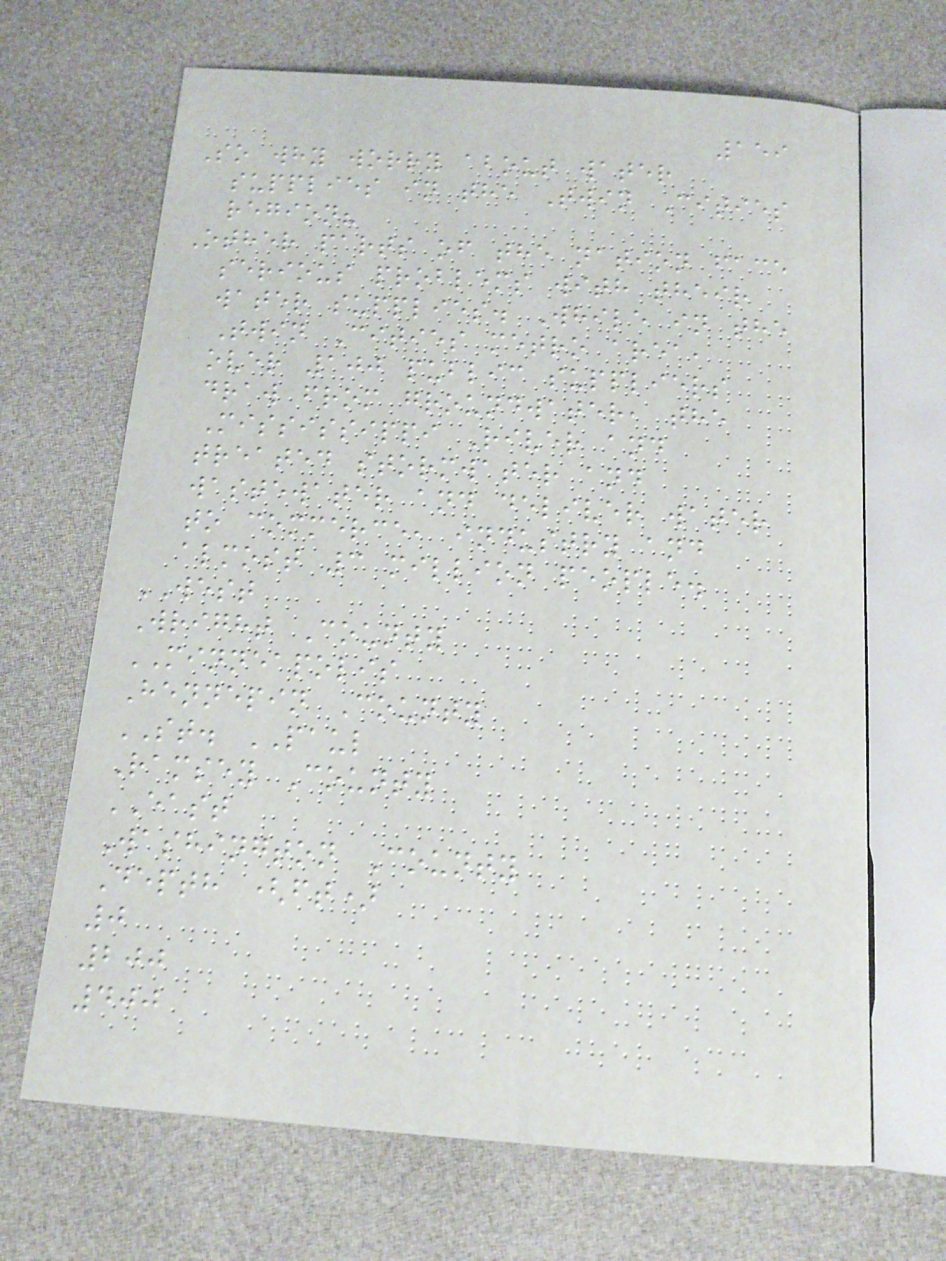159
So why worry about water
supplies in the Twin Cities
region?
Other parts of the nation face
serious problems with their
water supplies. While in the
Twin Cities metro area,
over 100 public suppliers
draw from groundwater, the
Mississippi River and
treated stormwater and
wastewater and deliver water
to commerce, industry and
almost 3 million people.
WEST
Wright County
MINNEAPOLIS
Hennepin County
ST. PAUL
Ramsey County
EAST
Washington County
Depth (ft)
0
200
400
